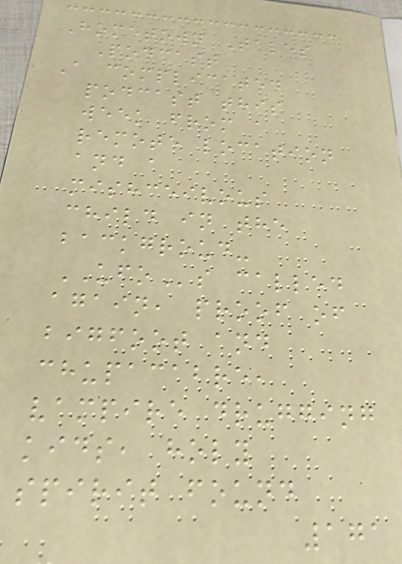Hometown Tales
Podcast
A complicated
podcast this
week from a
remote location
and a
mishceivous
child in the
backgroud-
UFOs called
again, proof of
bigfoot and
chupacabre,
vampire drugging
kids, holy
spirit found
171
